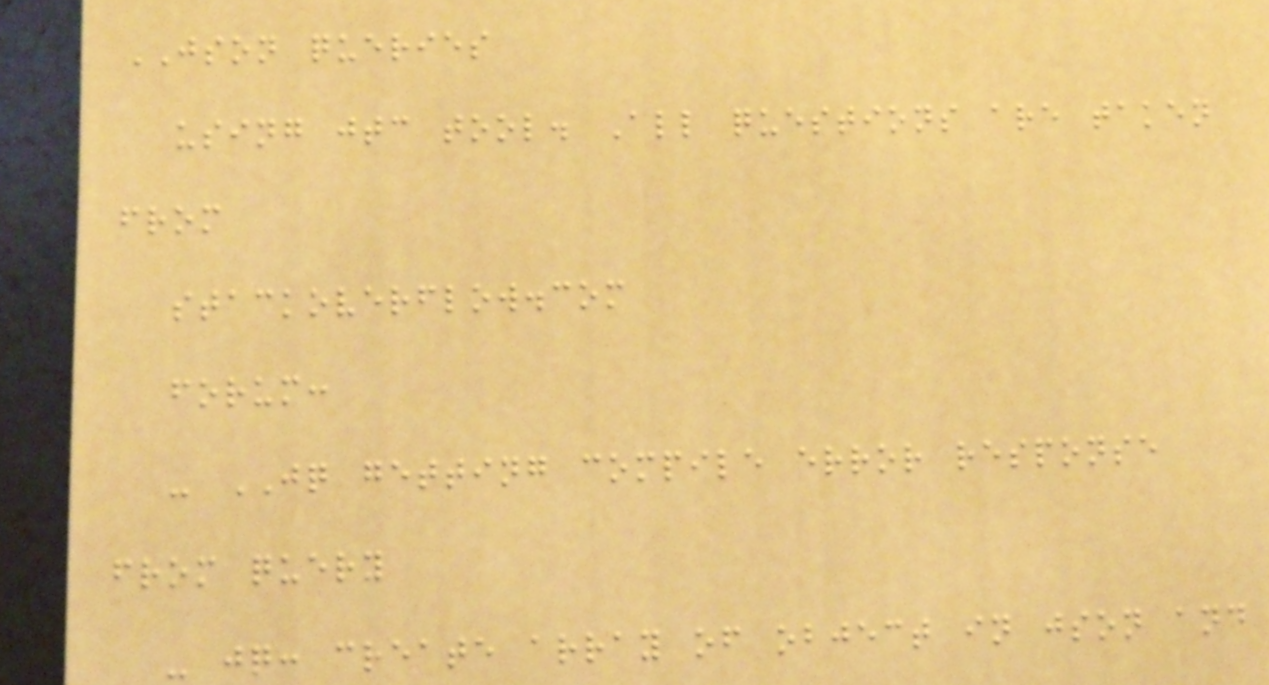JSON queries
using jtc tool. All questions are taken
from
stackoverflow.com
forum:
- JQ getting compile error response
from query
- jq: create array of object in json and
